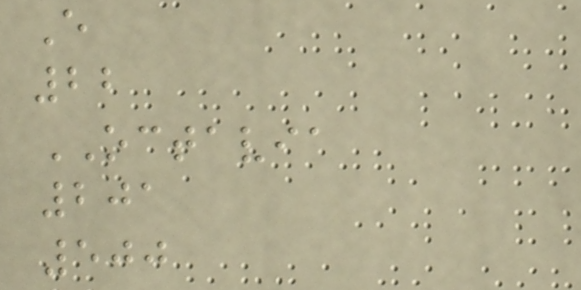E
22
OCTAVIA
201
500
